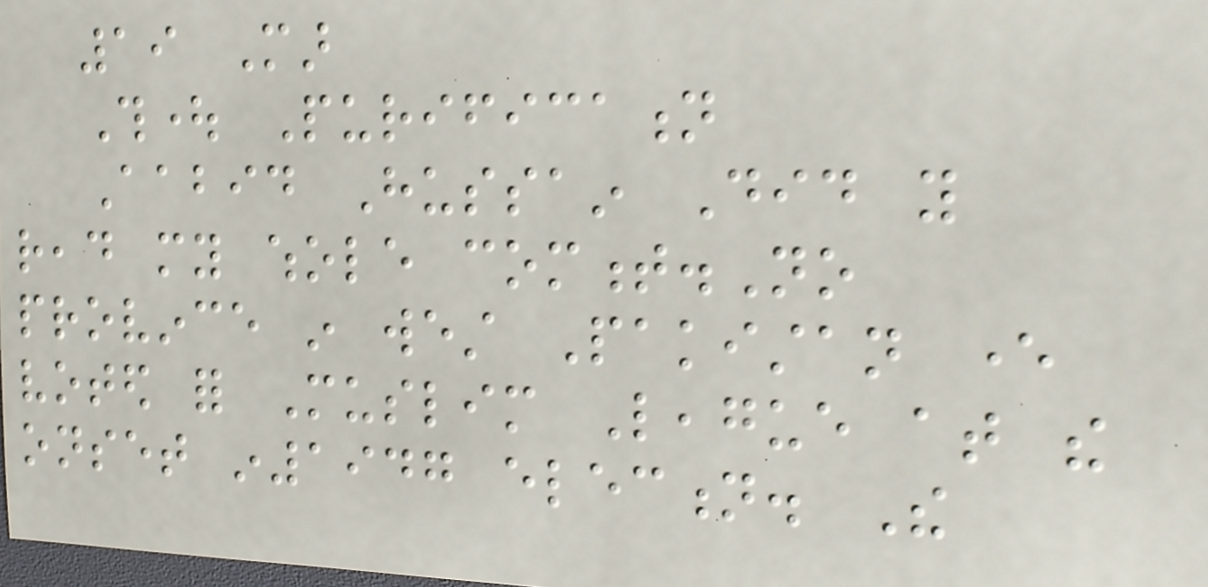19 Mar
Thought Purification
Aabid Hussain Did you
read my whole comment.No
province in west Pakistan ever
voted for Muslim League at the
onset in1947 election. The
